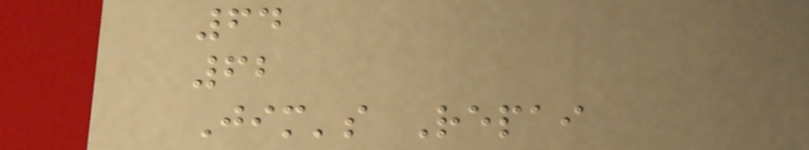64
62
Jim's Repai
